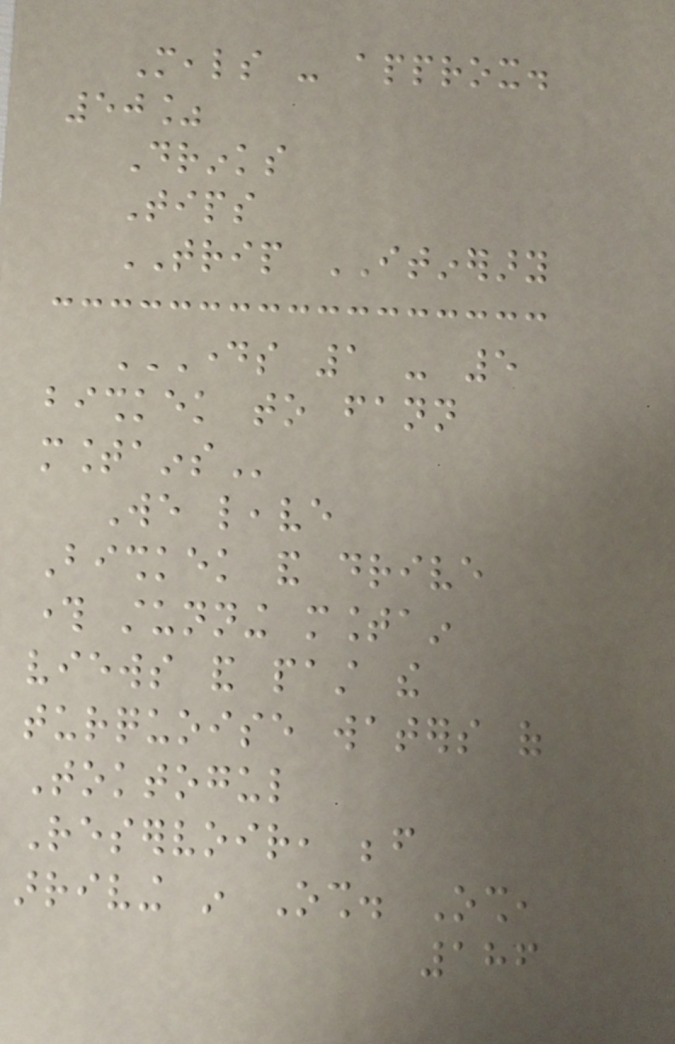Meals - approx.
50%
Drinks
Tips
TRIP ITINERARY
DAYS 1 - 5
BISHKEK TO FANN
MOUNTAINS
We leave
Bishkek and drive
through stunning mountain
views and past the
turquoise waters of
Toktogul
Reservoir, before
arriving in Osh. Osh,
186
